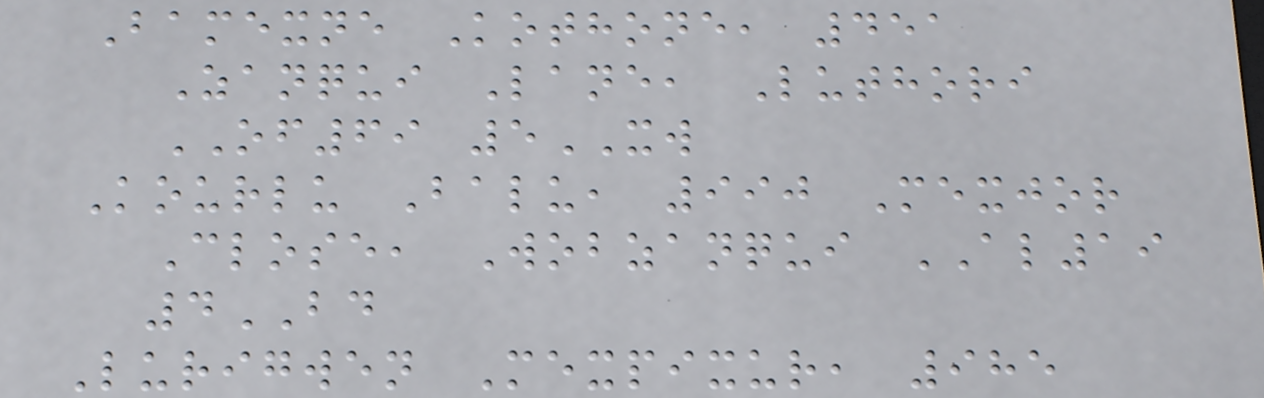Bamexne Kothone, 451
Zanqui Lane, Luthori
OF69 5XW
Kourlu Balu, 990 Mexjor
Close, Wobzanqui AL19
4BD
Lurigwen Mexpixur, 985
